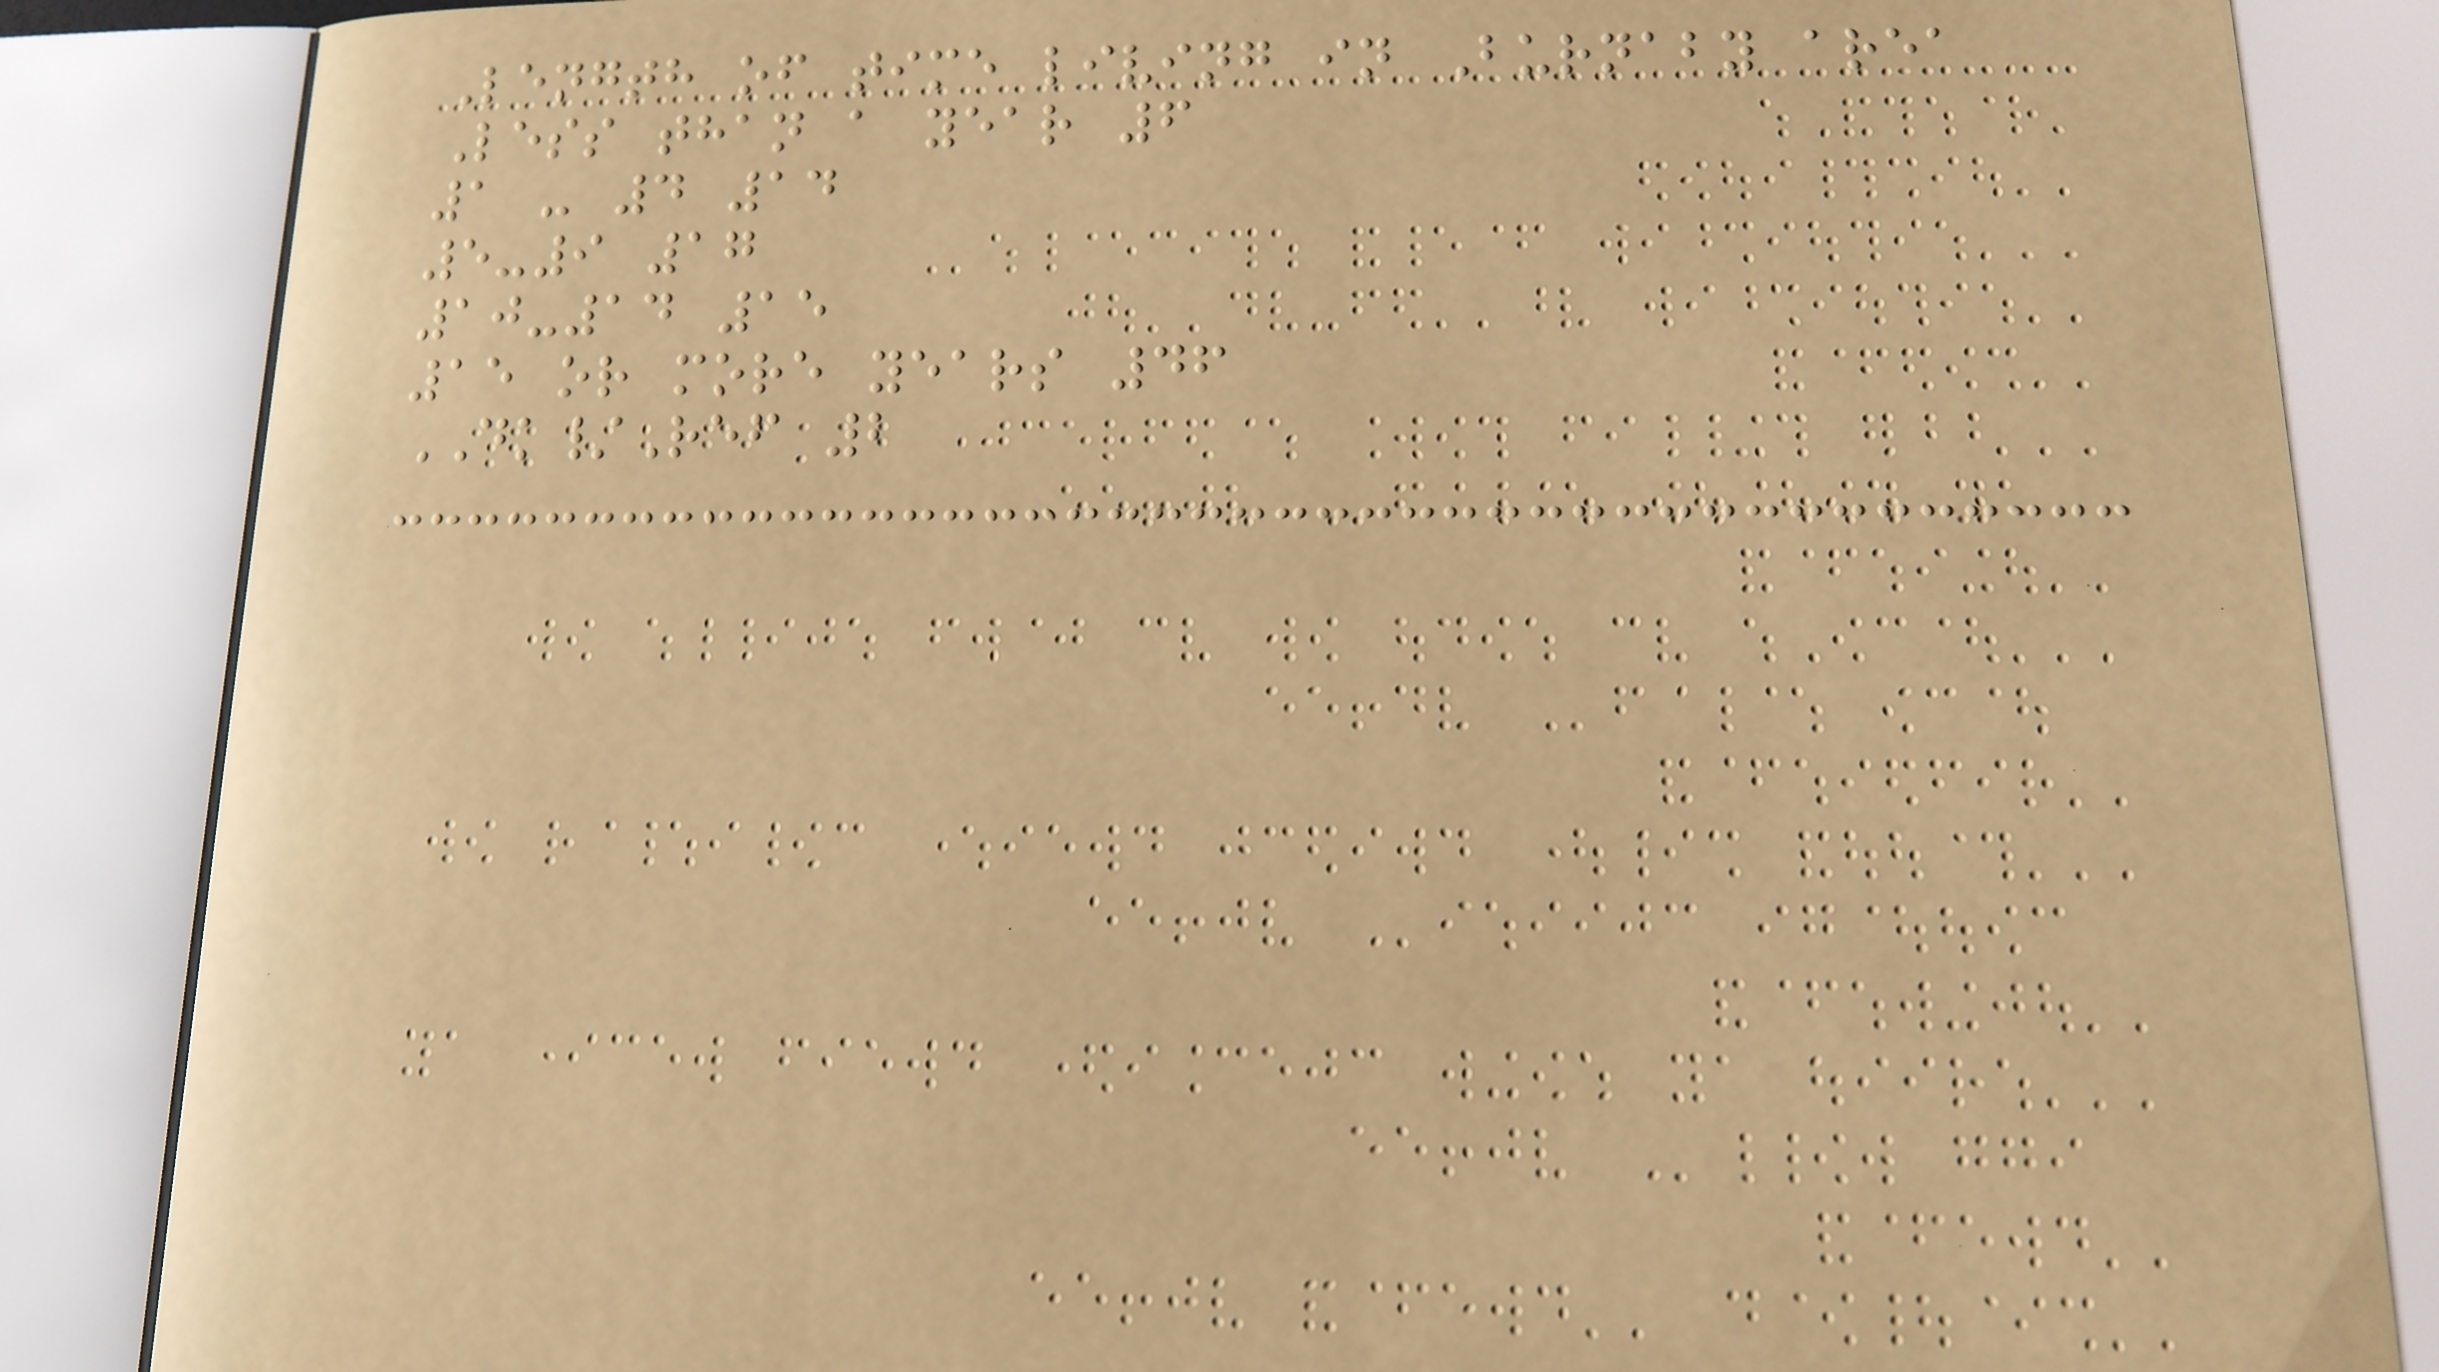Length of time living in Burnaby area
Less than a year 6
1 - 4 14
5-9 17
10-14 15
15 or more years 46
DK/Ref 2
